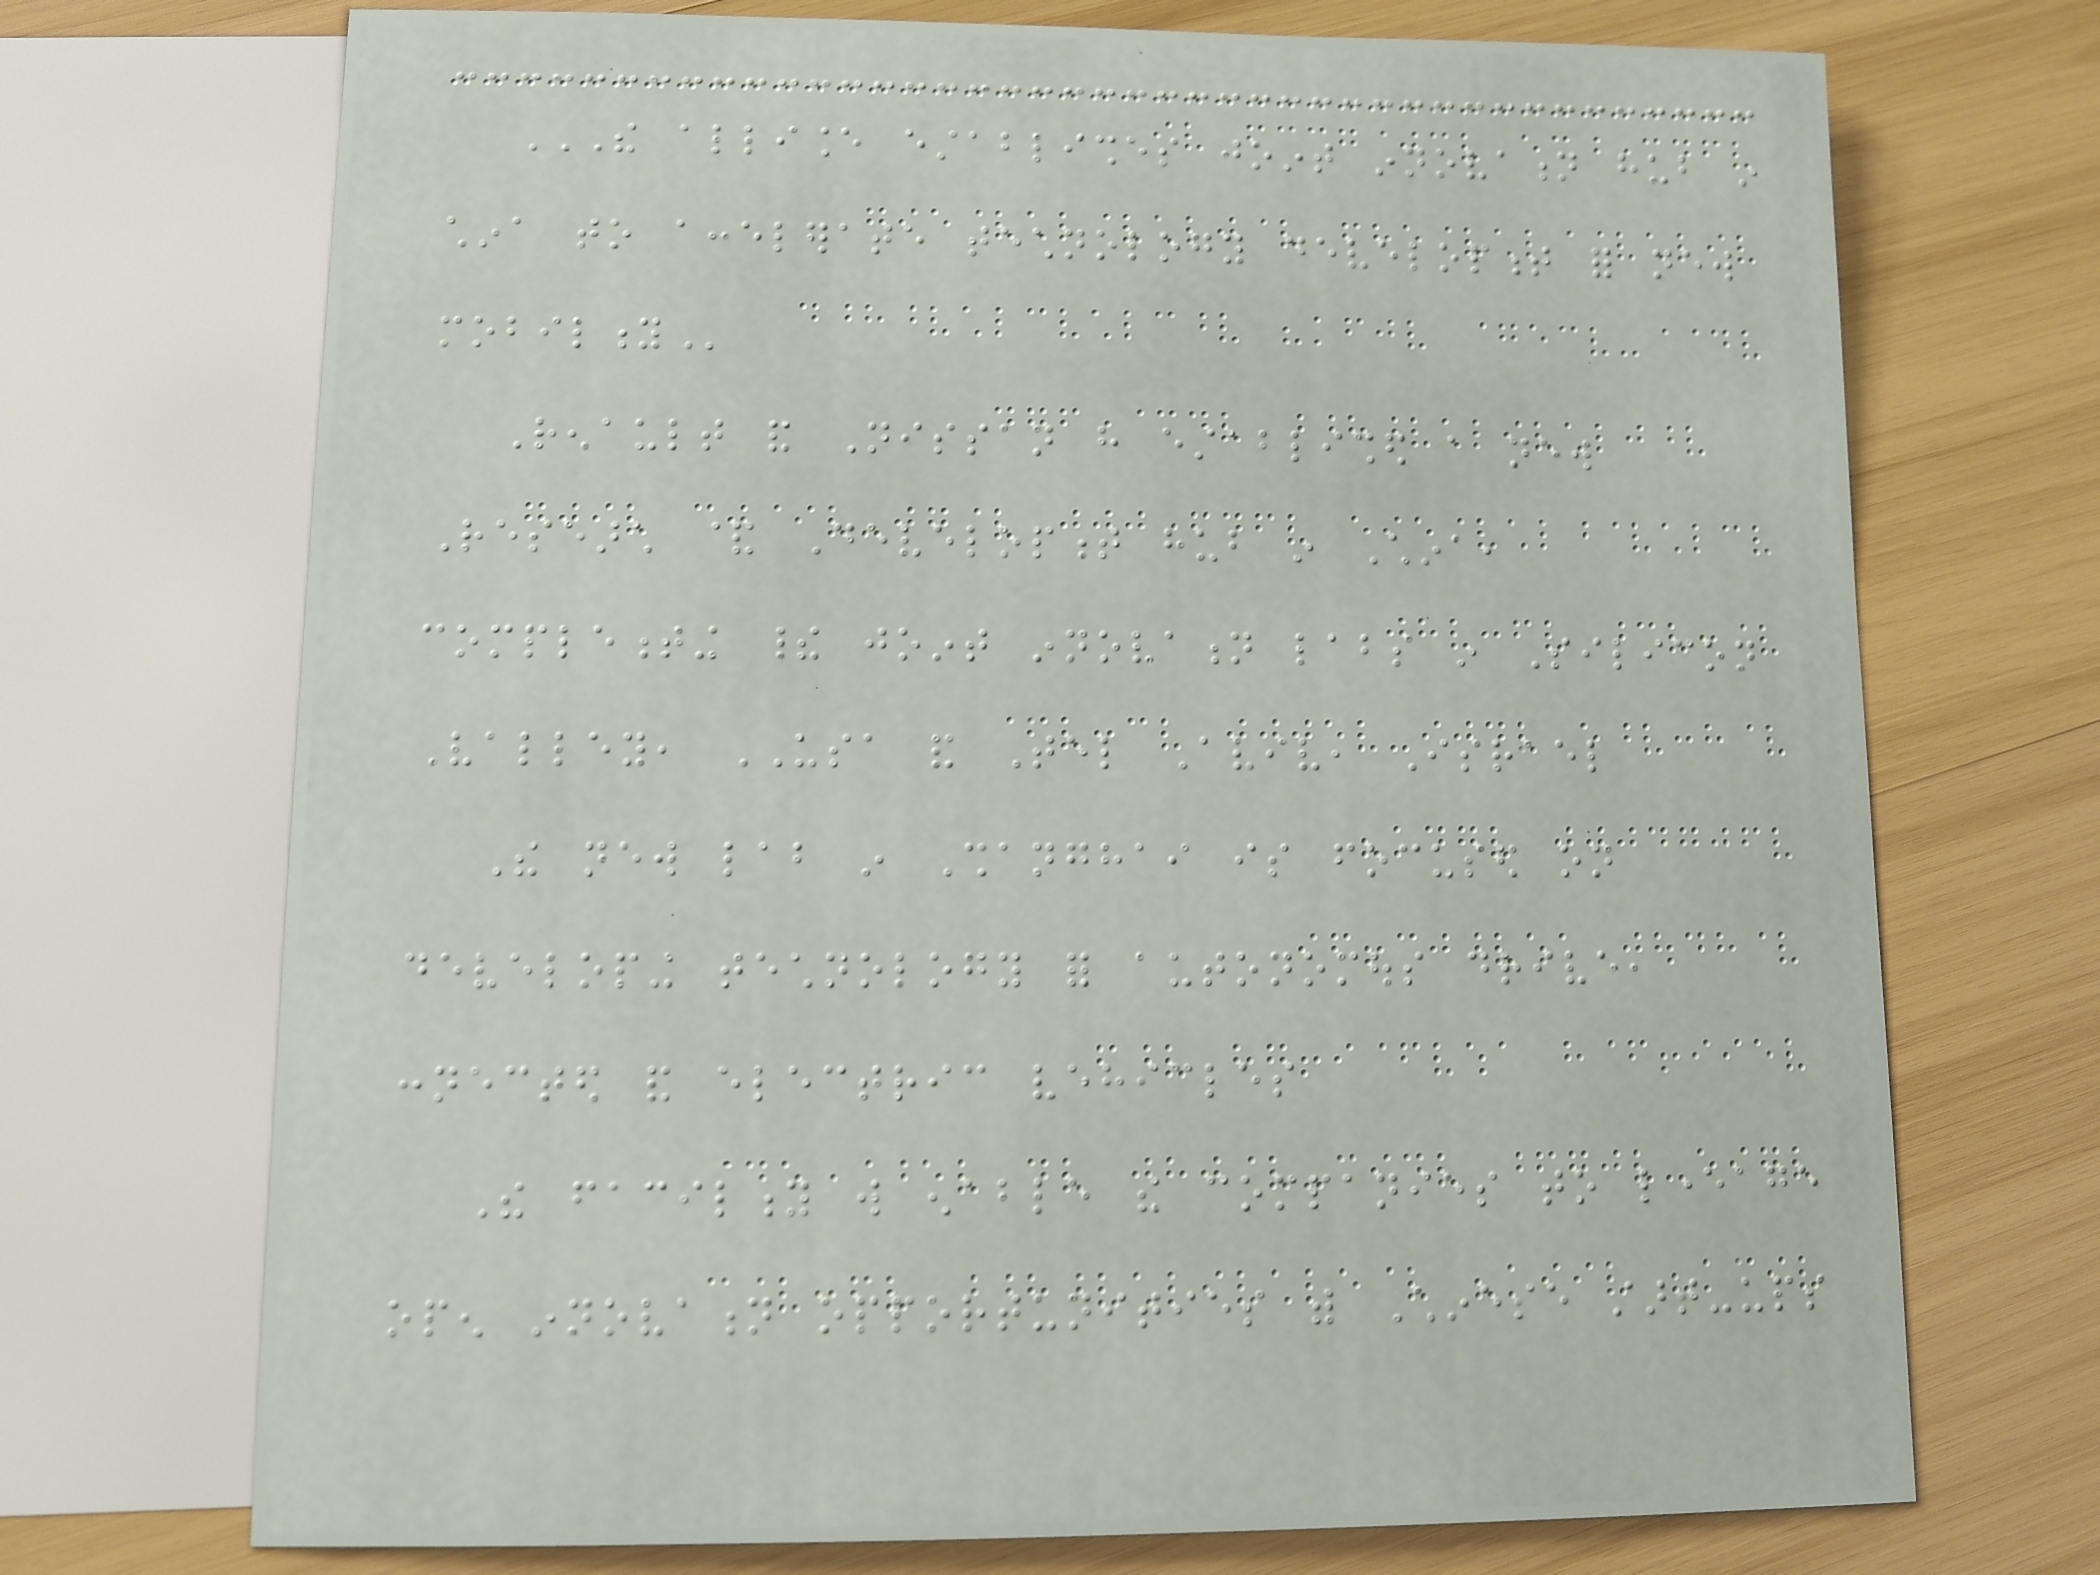THE ALLIANCE ESTABLISHES JOINT INNOVATION HUB IN
CHINA TO ACCELERATE TECHNOLOGY DEVELOPMENT FOR NEW
MOBILITY
Renault and Nissan have established a new
Research & Development hub in China,
complementing their joint innovation labs in Silicon
Valley, USA and Tel Aviv, Israel
The new lab in Shanghai is focused on
developing technology for autonomous drive,
connected and electric vehicles
The facility will enable the companies to leverage
open innovation opportunities with Chinese start-ups
